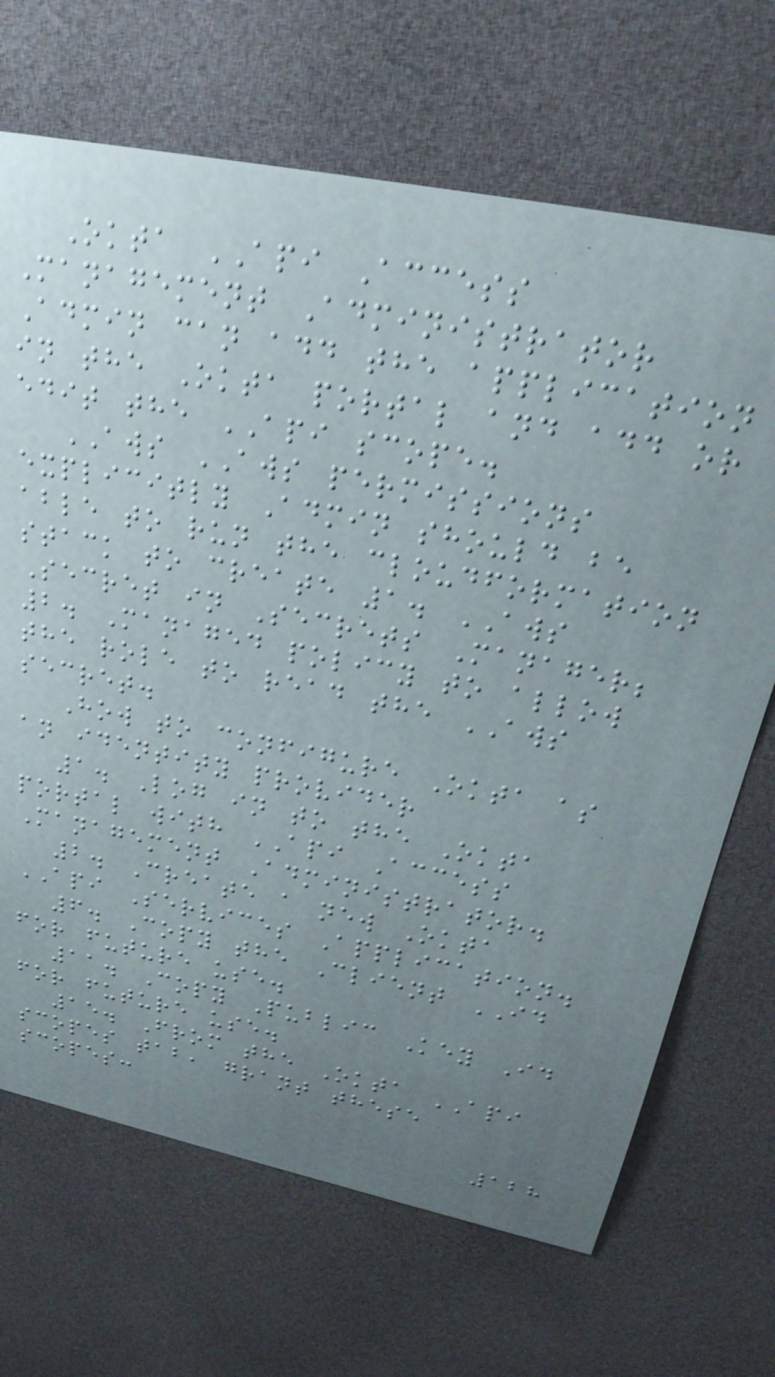Okta API Access
Management Administrator
Admin can add the application
in the Okta portal and add or
edit the API scope.
AWS AWS permissions
explicitly Admin should be
able to run the cloudformation
stack to create 1. AWS
Secret in Secrets Manager;
2. Managed policy to allow
the role to read the AWS
secret.
How to configure Okta as
an identity provider
1. Log in to the Okta
portal with API Access
Management Administrator.
2. Create a new Okta
API Services Application.
6. Copy the Client ID
for future use.
11. Copy Public Key Id
for future use.
15. From the Okta API
scopes tab, grant these
scopes:
128
